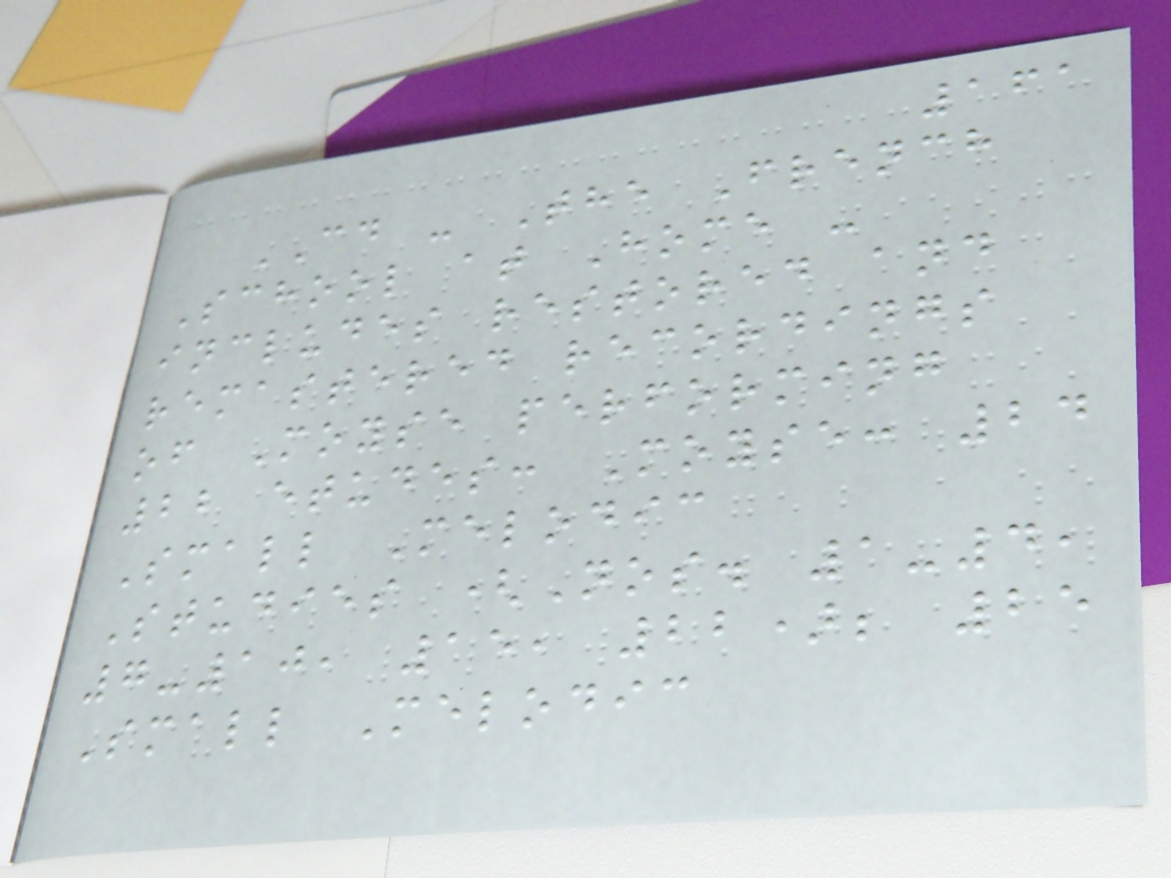161
CD - The French
School at Home -
includes restored and
remastered recordings
of Moyse performing
22 etudes: Moyse: 24
Small Melodic
Studies (Nos. 1-4,
7-10, 15, 22); 25
Small Melodic
